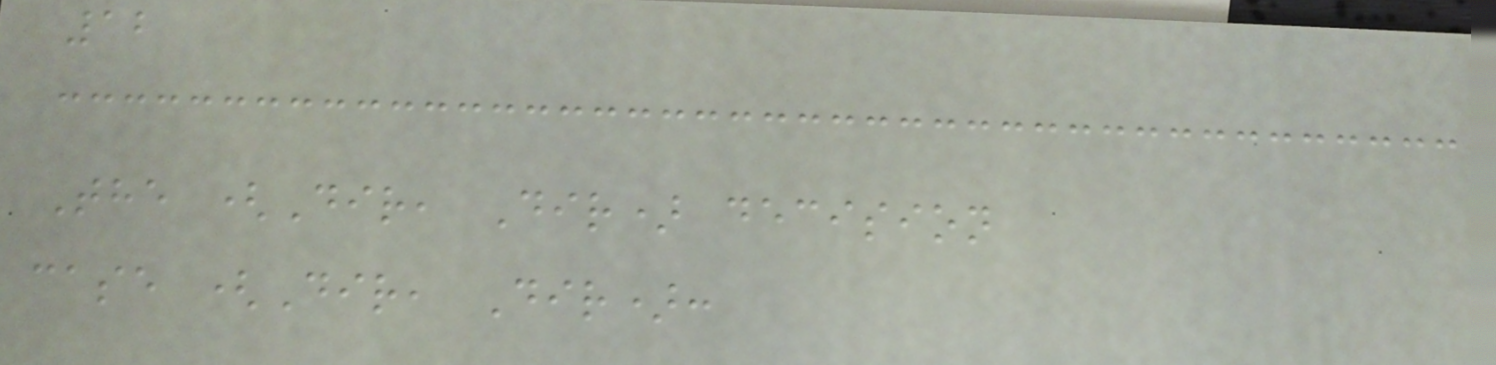12
The (Dir, Dir) decision
case (Dir, Dir):
